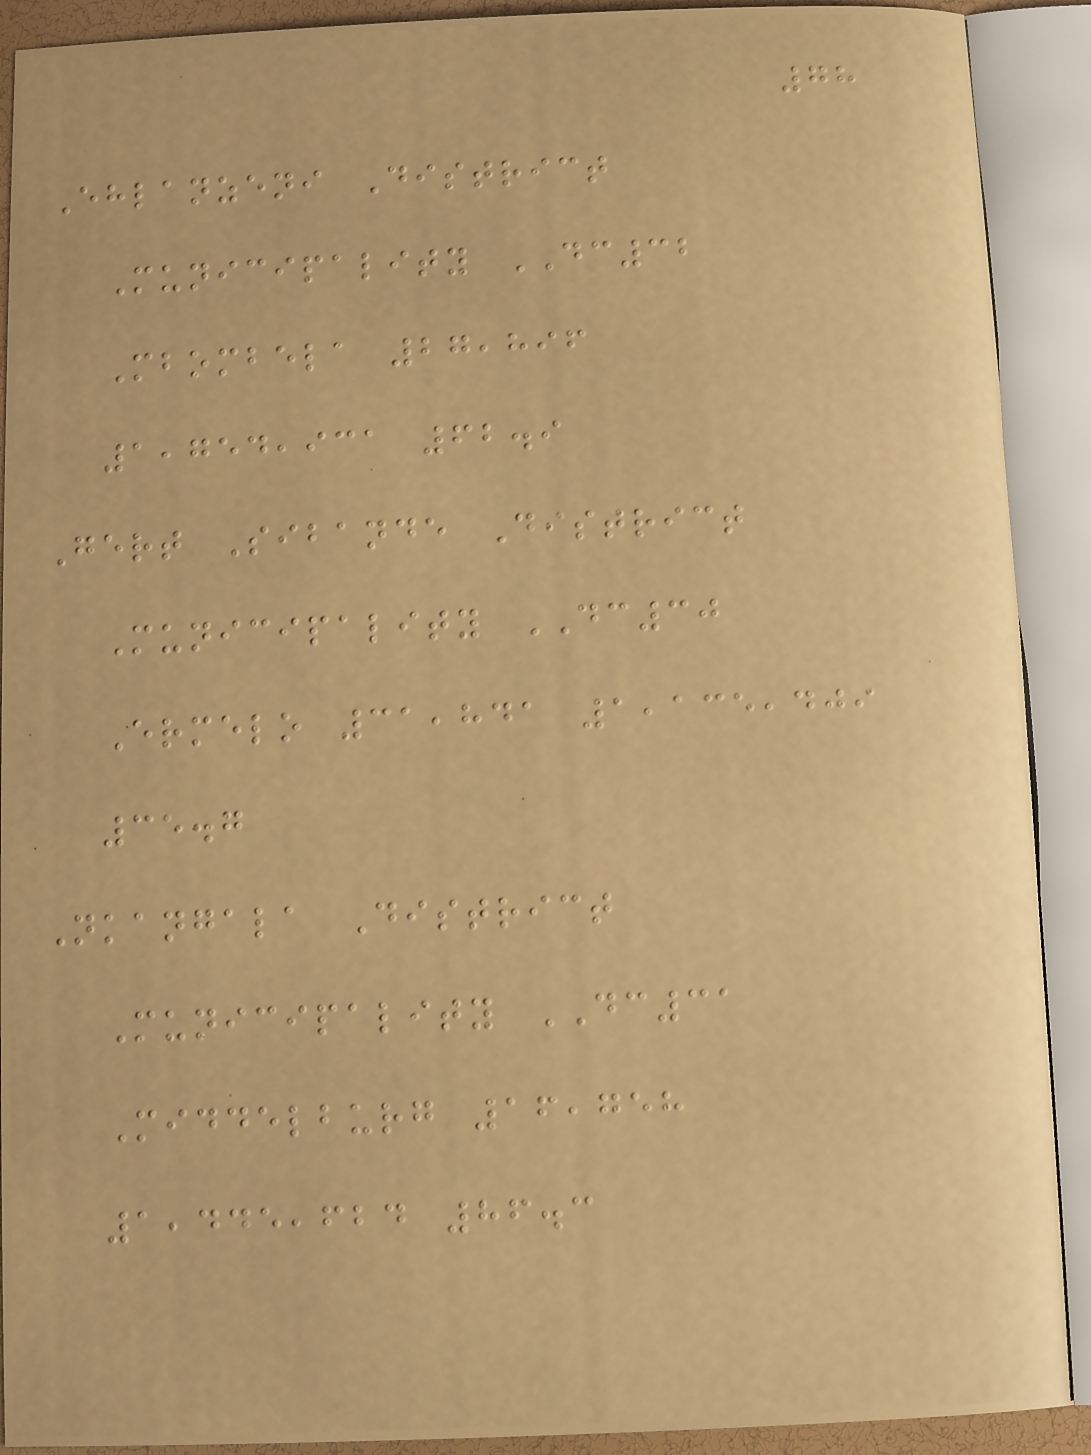78
Ehlanzeni District
Municipality DC32
Mbombela 27,896
1,754,931 62.9
Gert Sibande District
Municipality DC30
Ermelo 31,841 1,135,409
35.7
Nkangala District
Municipality DC31
Middelburg 16,758
1,445,624 86.3
